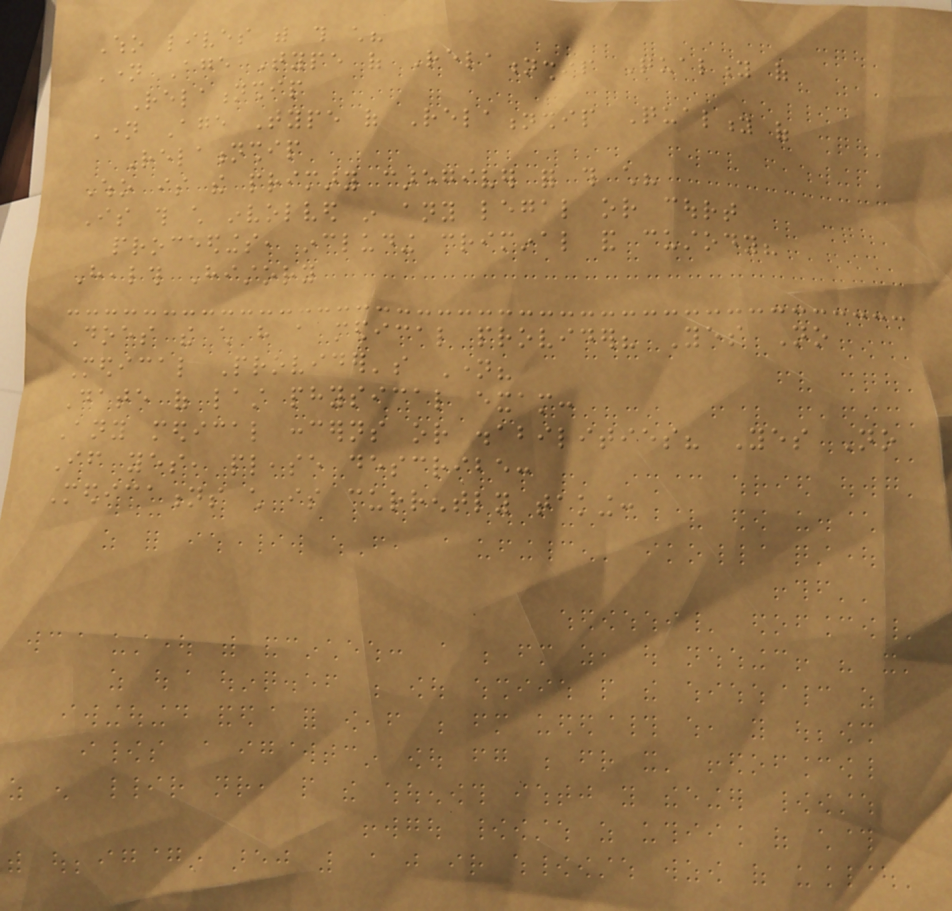Who lives with this child?
Name Age Type of Relationship Quality of
Relationship
Name Age Type of Relationship Quality of
Relationship
Who is the primary caregiver for this child?
Is this child involved in any legal or court
proceedings, including criminal and custody?
Health History
Does the child have a medical provider? Yes No
Medical Provider's Name?
Date of last physical exam:
Any medical concerns or disabilities? Yes No
If yes, please describe:
Medications child is currently taking:
